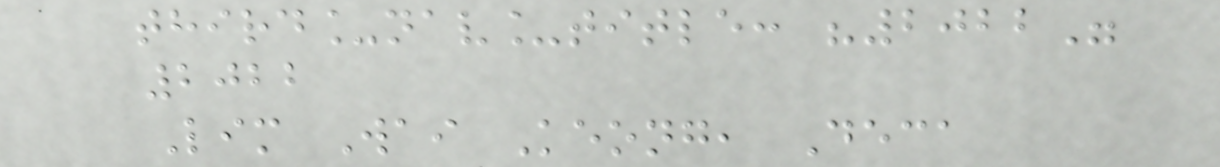third_nav_title: "2022"
2022
Lim Wai Keong, Deca
